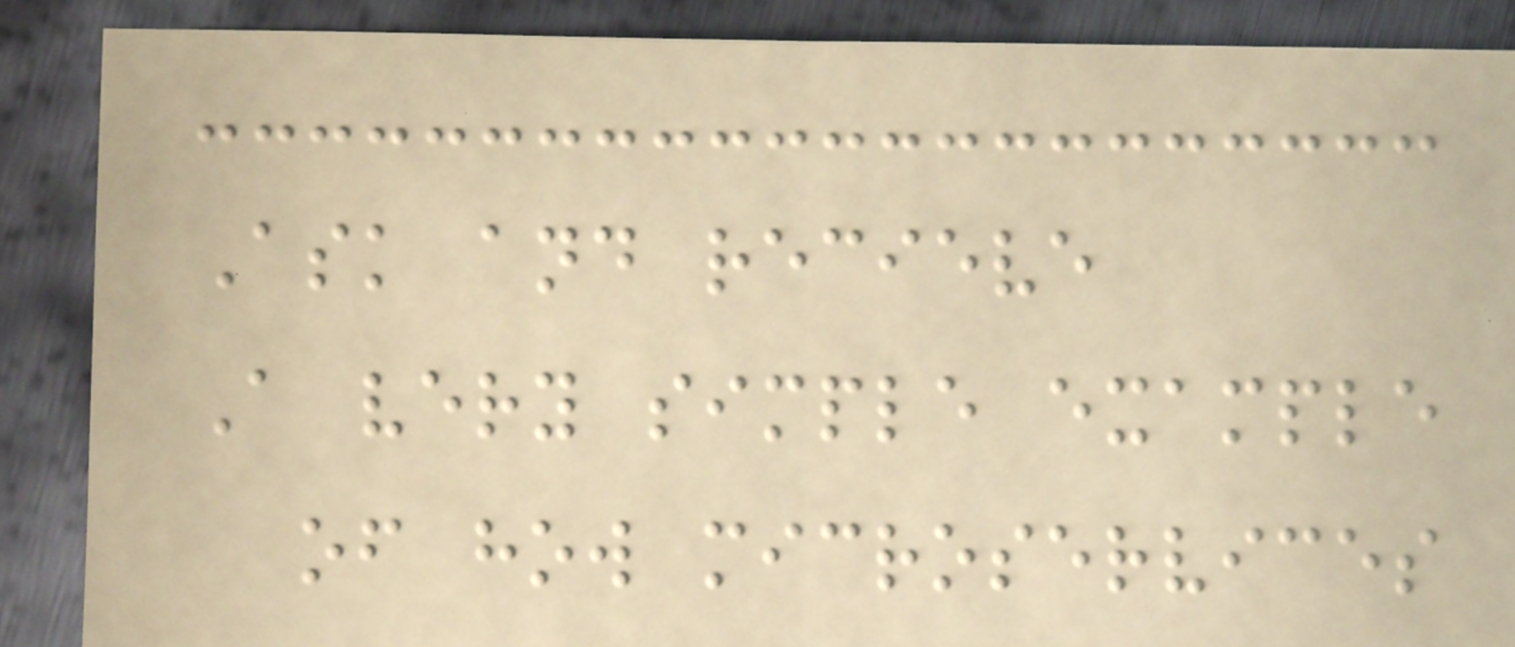Ask and recieve
A very simple example
of how microservices
